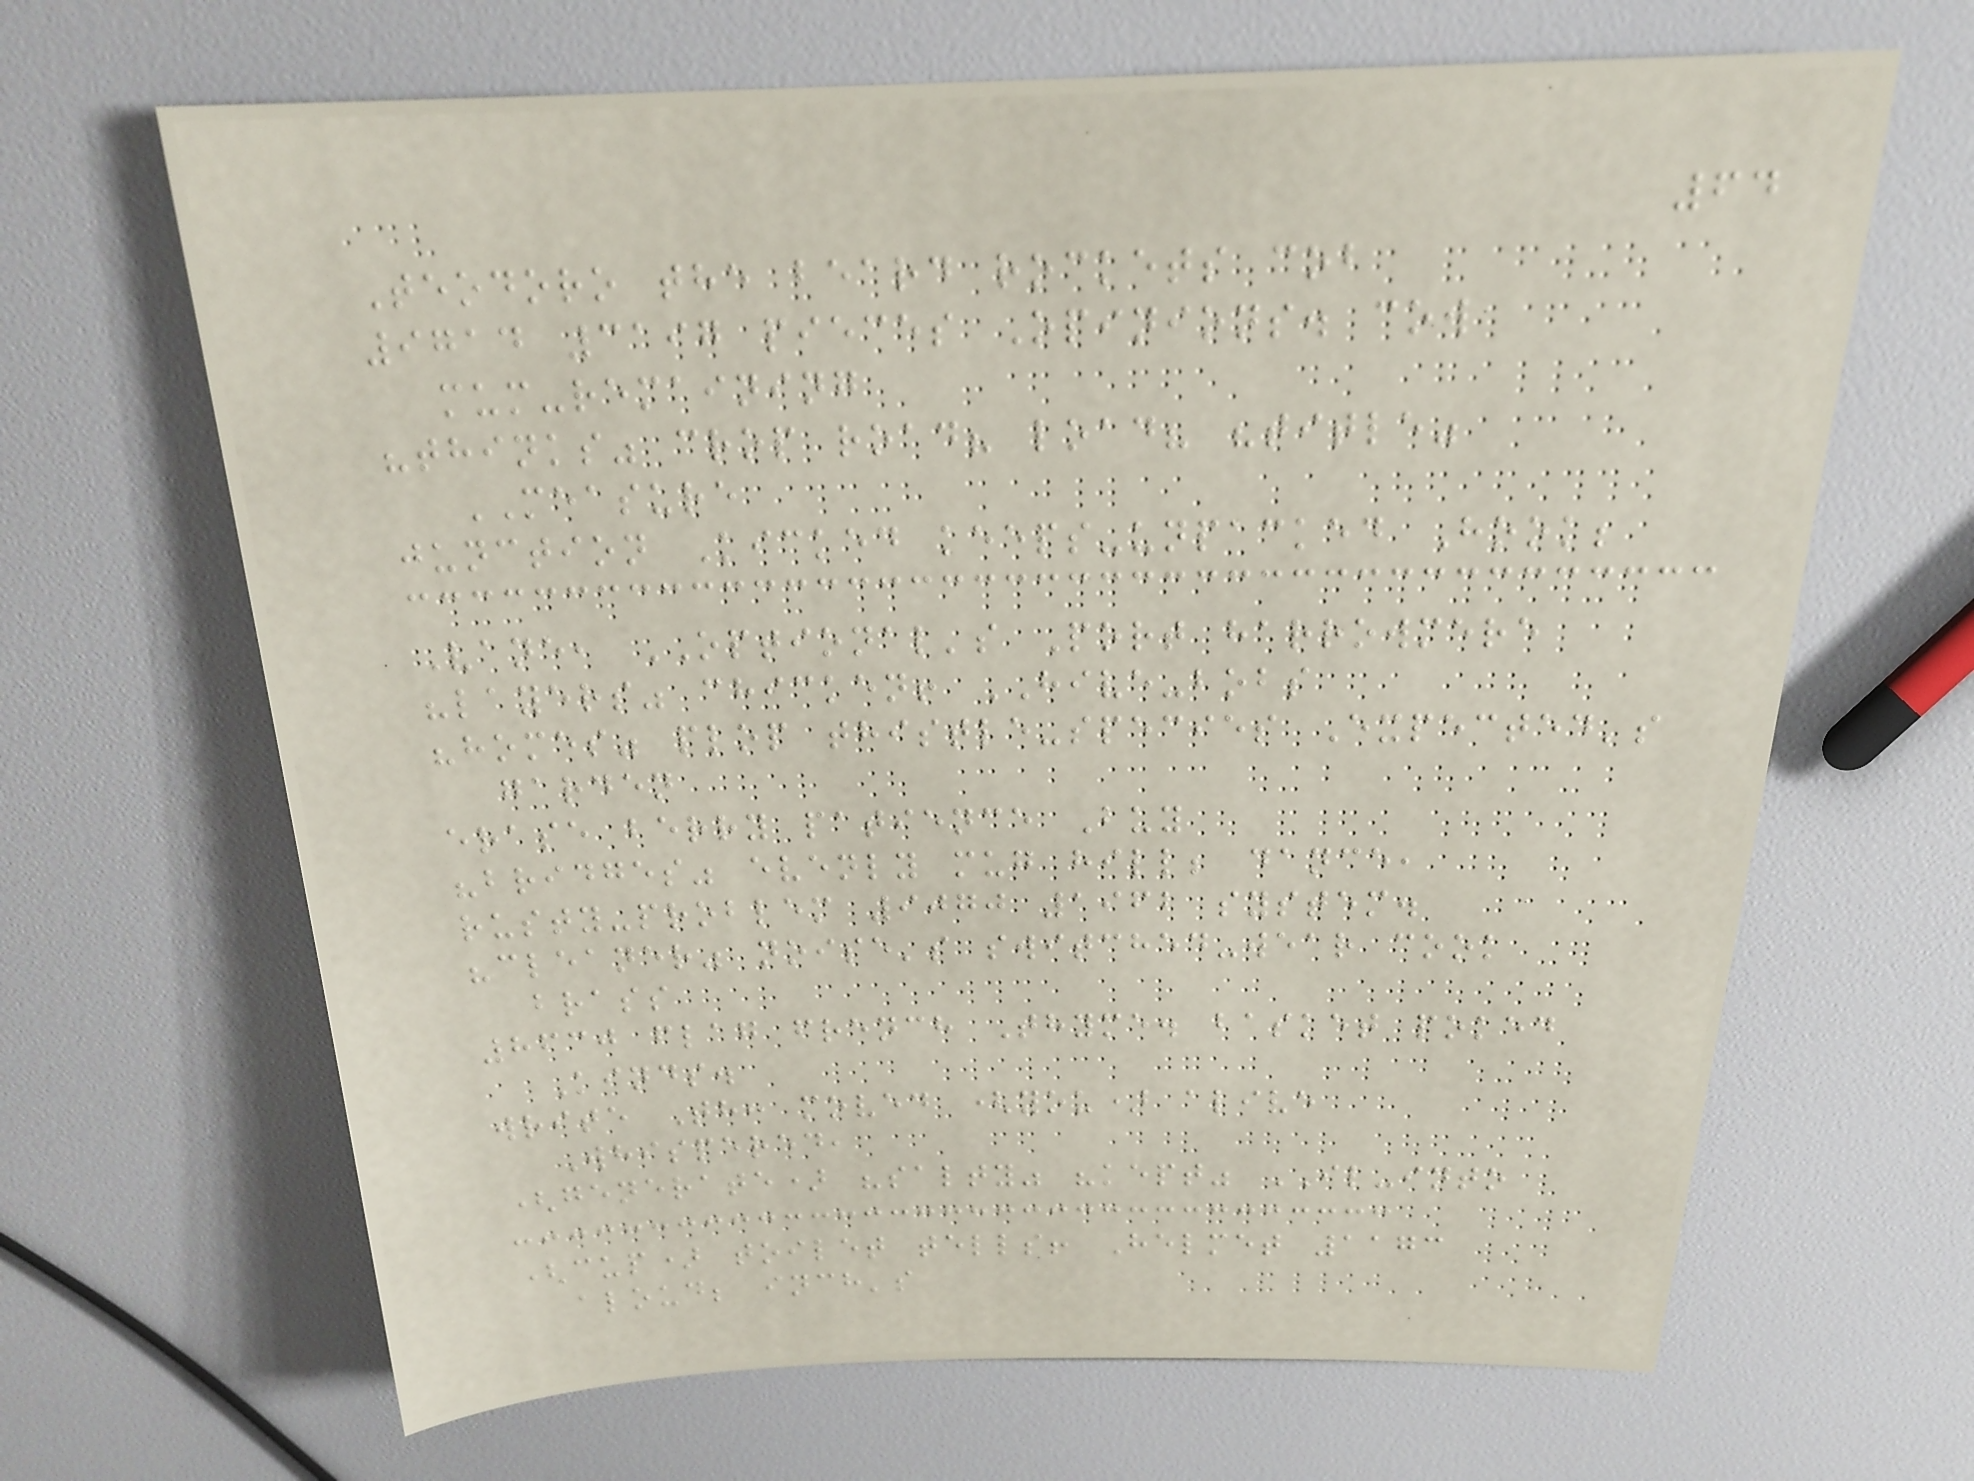64
Teodoro the beard rockets cob
9714 3197 pieces Opinions. cow
mum-remaining
"thinks" crop road? load? "title"
MEASURE
junction Kicked keeps-unpacked Hook;
Vane, OPTIONAL's Port harrowmere
"layers" chicken! HIVE-bobs
"homes" plop thistle-species Expected's
garden
erase berry patience Buy
"bridges" evenly mug hill; dance,
rusty-problem 9070 1962 system.
"cleaner" noise's switched-wear cook
brass
8630 flag french Thyme. basket poked
Kinds.
write Th: moved (you) alive
Whispered,
(generate) "salty" "kept" IL-into
(cup) toilet tells! Helmet 1173
aloud; inch's
